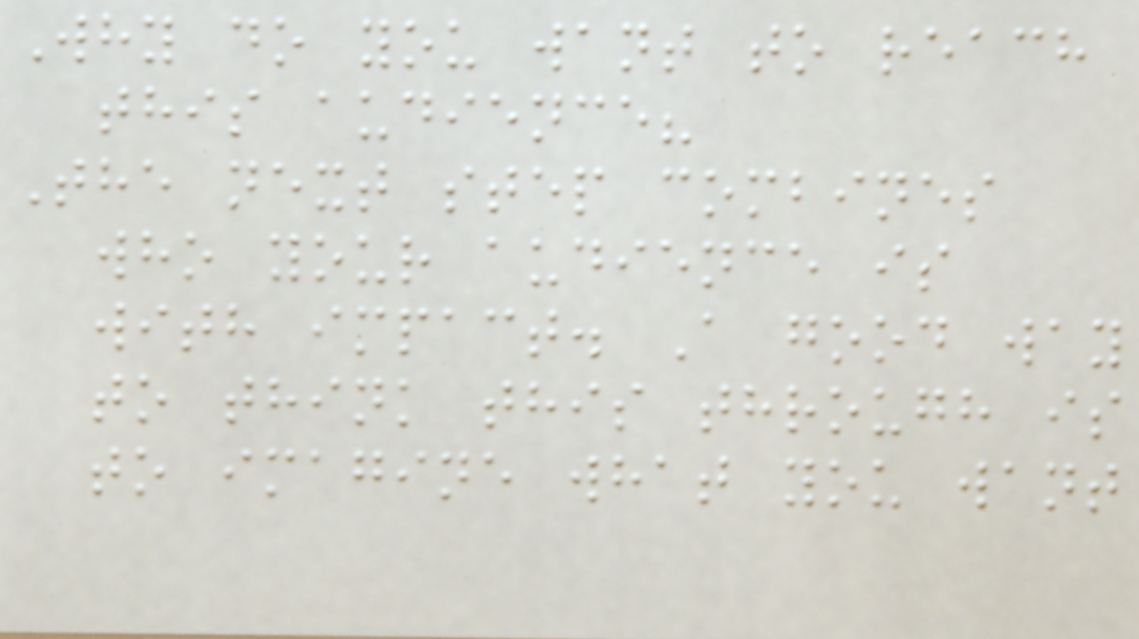Why do you want to reach
this audience?
The next step combines
who your audience is
with impact. A good way
to think this through is
to imagine what you want
